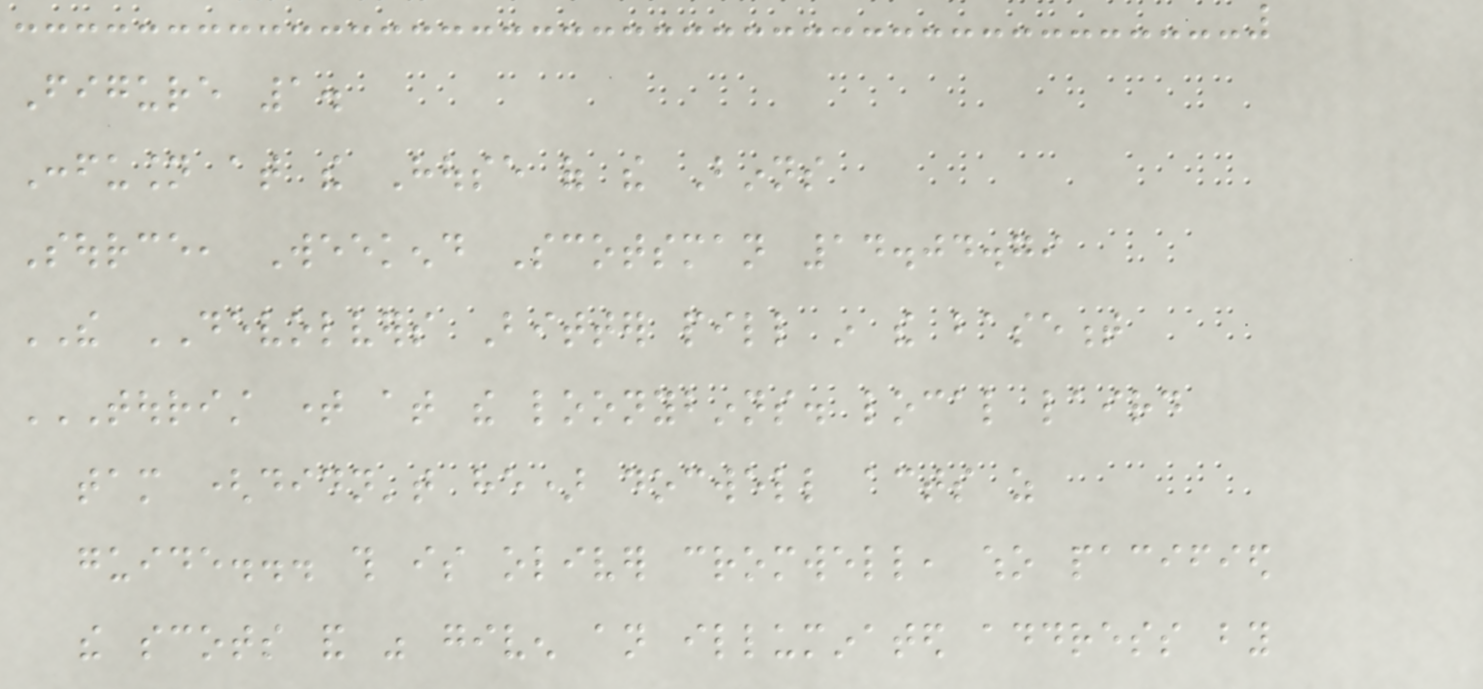Figure 1.
Confusion at the House of the Binns
Source, Weekend Scotsman 14.04.79
THE DEVOLVERS Bitter pill in the basement
TOURIST TIME AT THE LOONYBINNS. LOCAL LAIRD
TAM (DIDN'T HE) DOCWELL ACTS AS
GUIDE... THIS IS OLIVER CROMWELL, WHO PACIFIED
THE SCOTS AND WAS GIVEN AN ILLUMINATED ADDRESS BY
